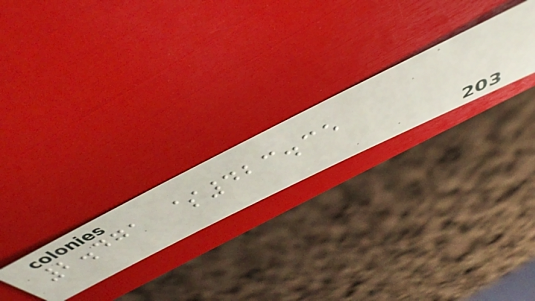2.471 $423.35
